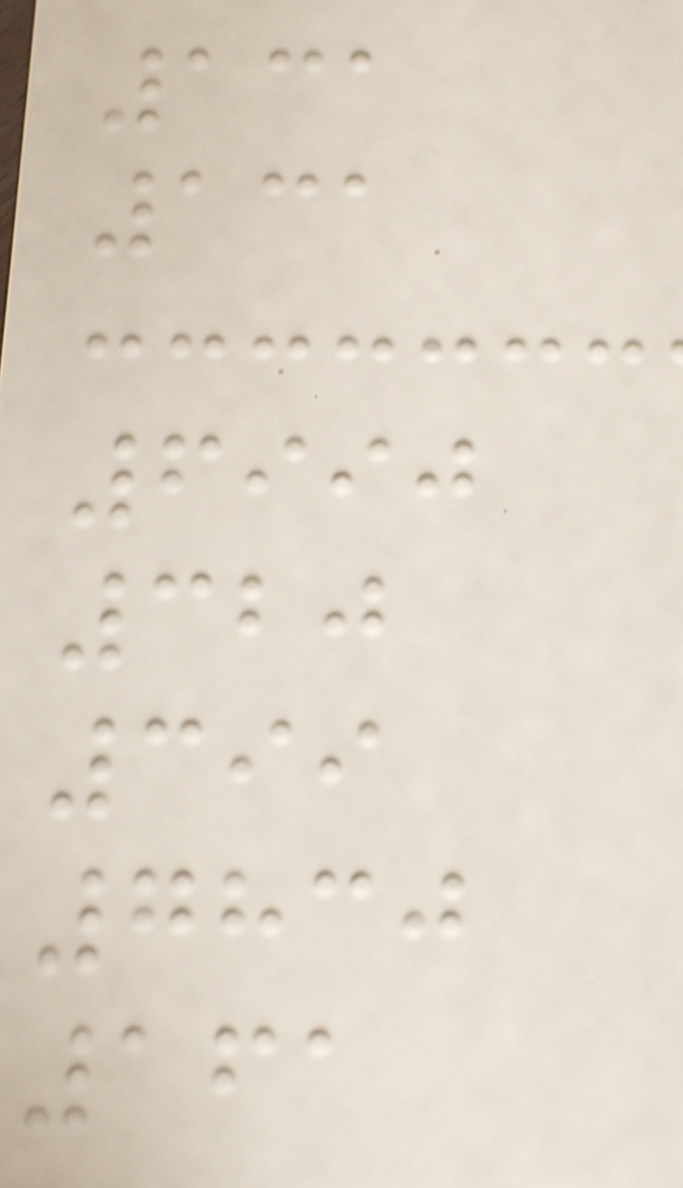131
131
6990
320
399
7830
161
